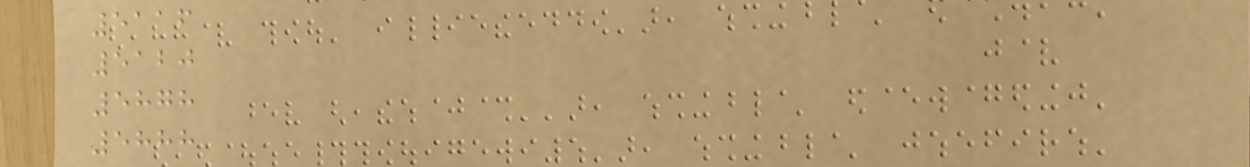5116
5120
5878
5888
